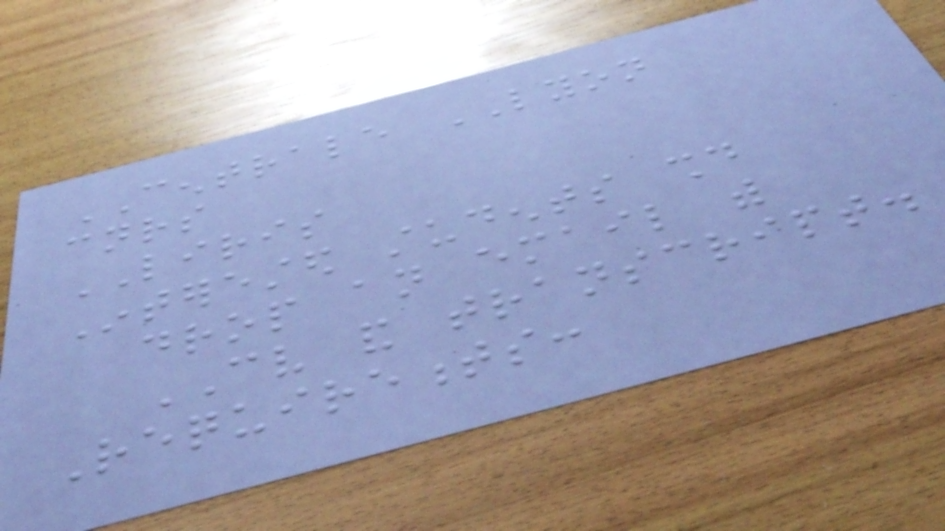CENTRALE LYON
cnrs
LIRIS
Interested students should
drop an email with
CV and transcript.
Requirements:
